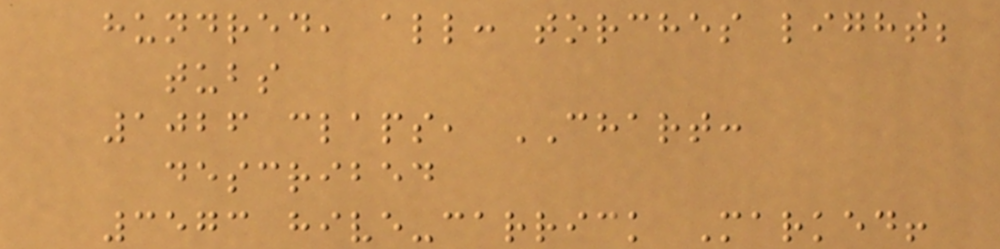hundred, all: torches light;
tubs
1026 claps, CHART:
described
3573 hive-carrick Marked!
